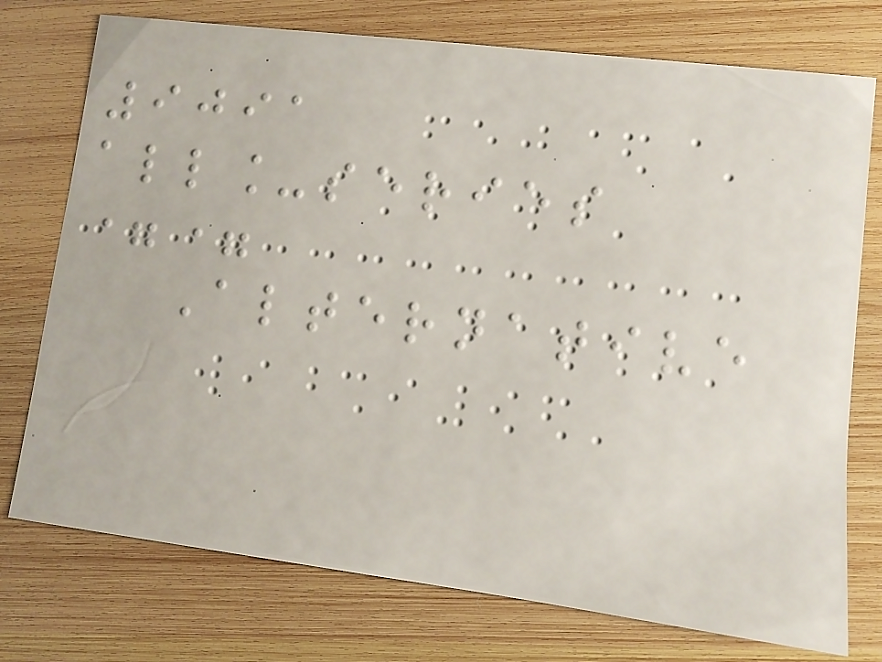9091
all_series
==
Alternative
